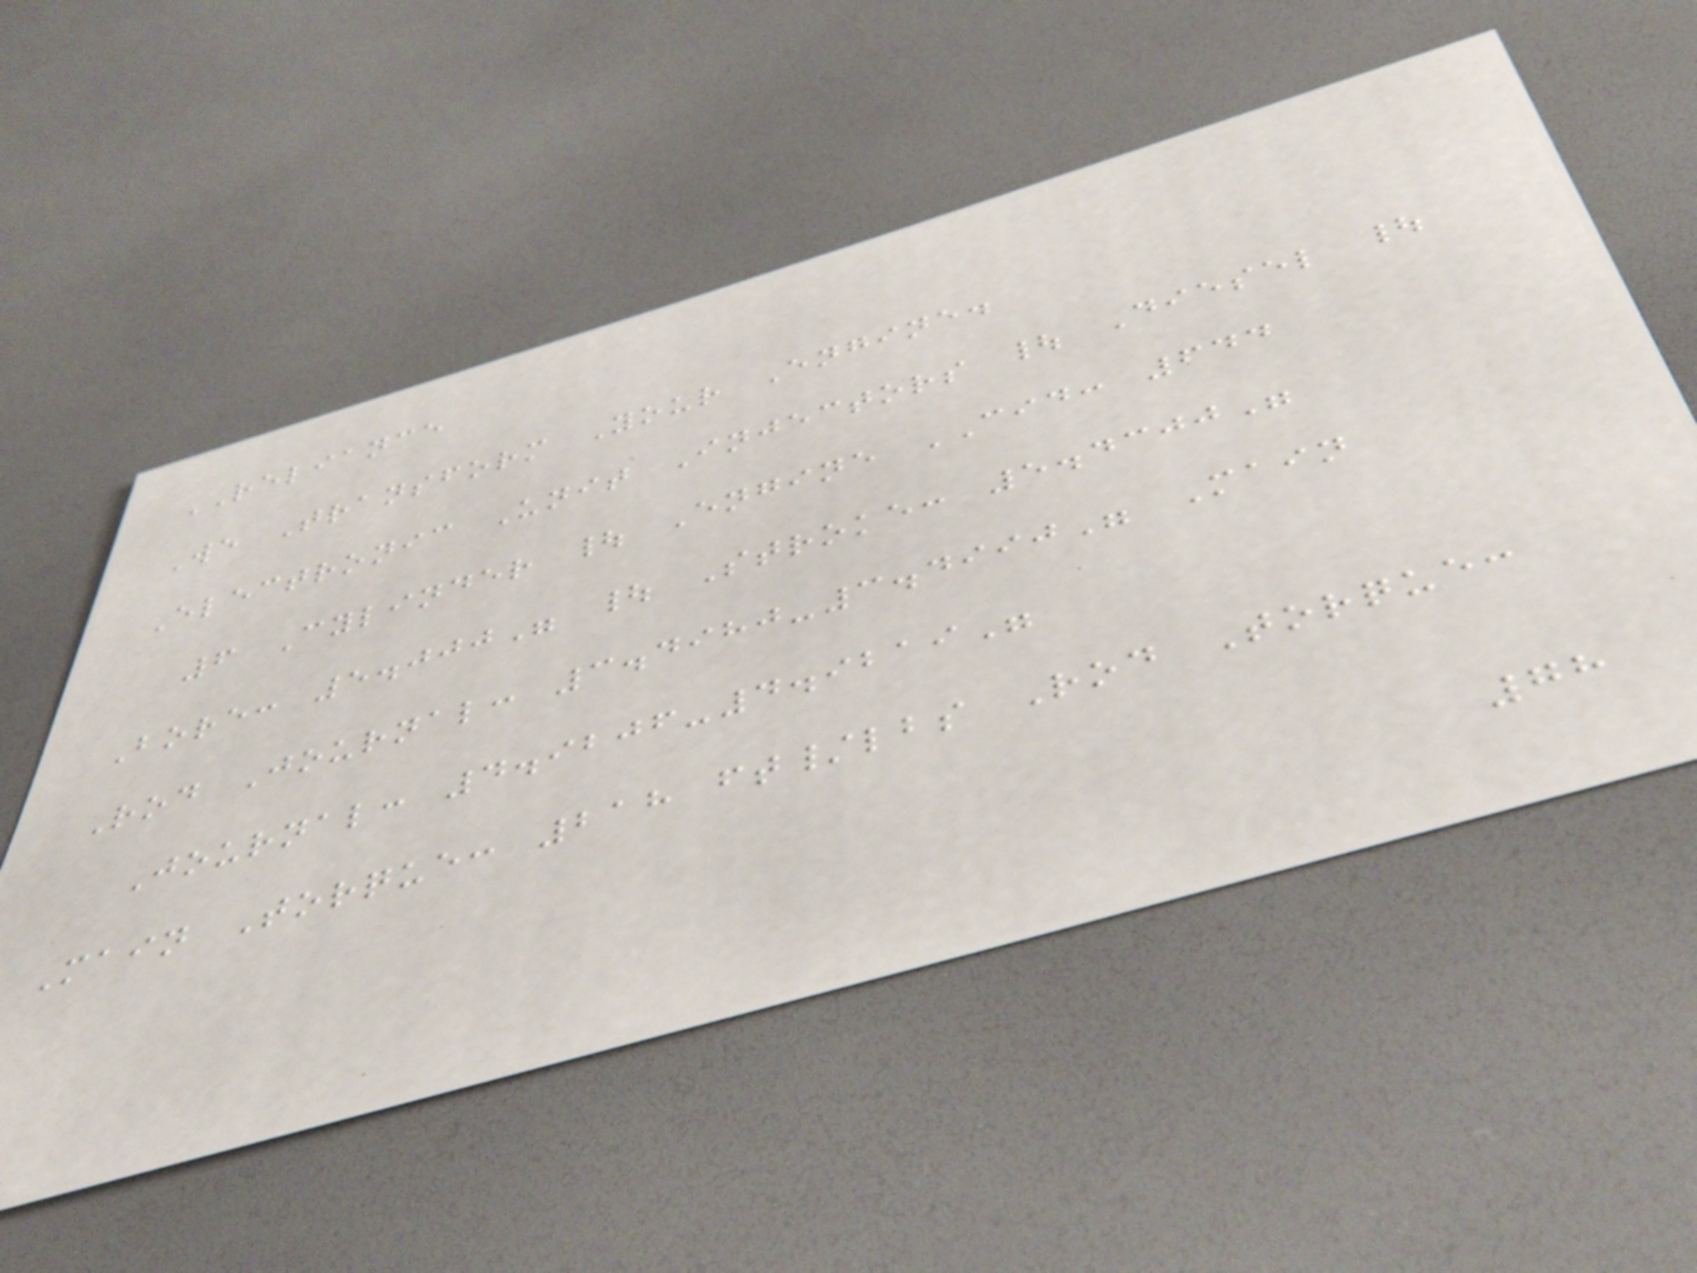RELIANCE
We Transform Your Engine.
Electronic Unit Injectors | Diesel |
6 Cylinder | Engine CID: 644
Bore: 5.000" | Stroke: 5.4300"
Rod Journal: 3.4980-3.4990" Main
Journal: 4.9206-4.9219"
Main Torque: 218 ft/lbs Rod Torque:
78
